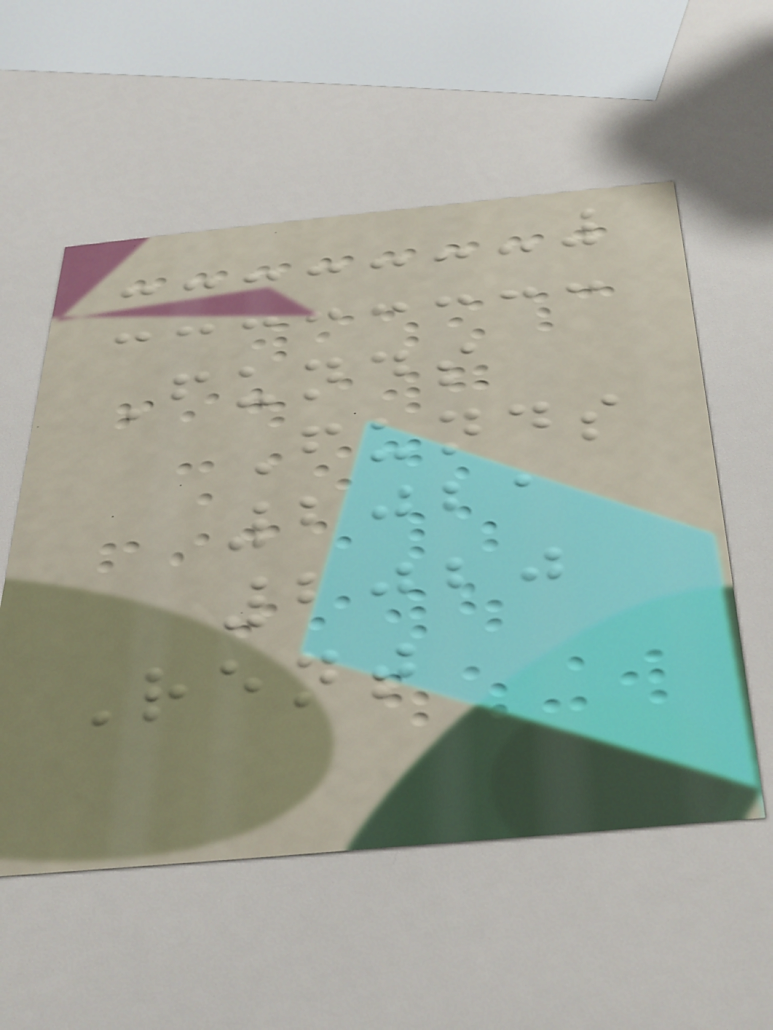Funds
Funds
2021
2020
Rent
